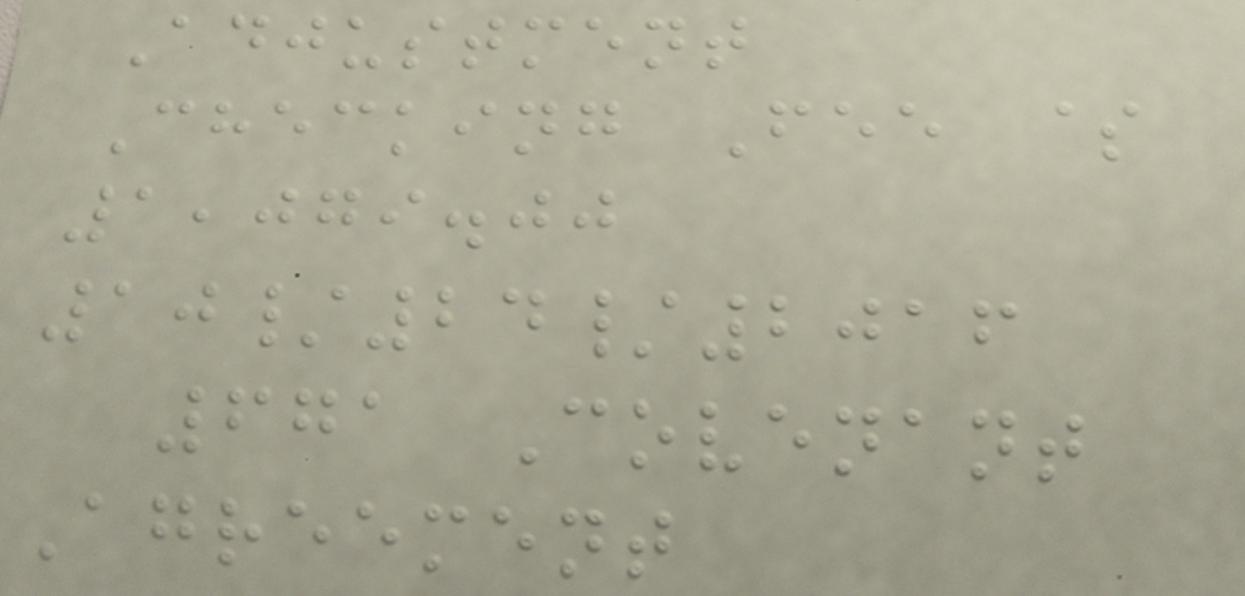Adjustment
Checking Fee $
1,079.00
10/24/2016
671 Covenant
Agreement
